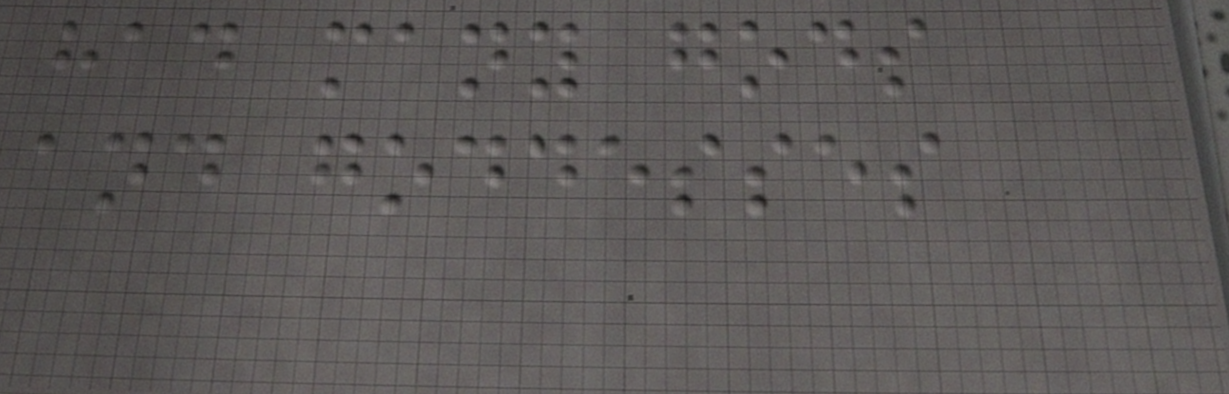had many gods
and goddesses
